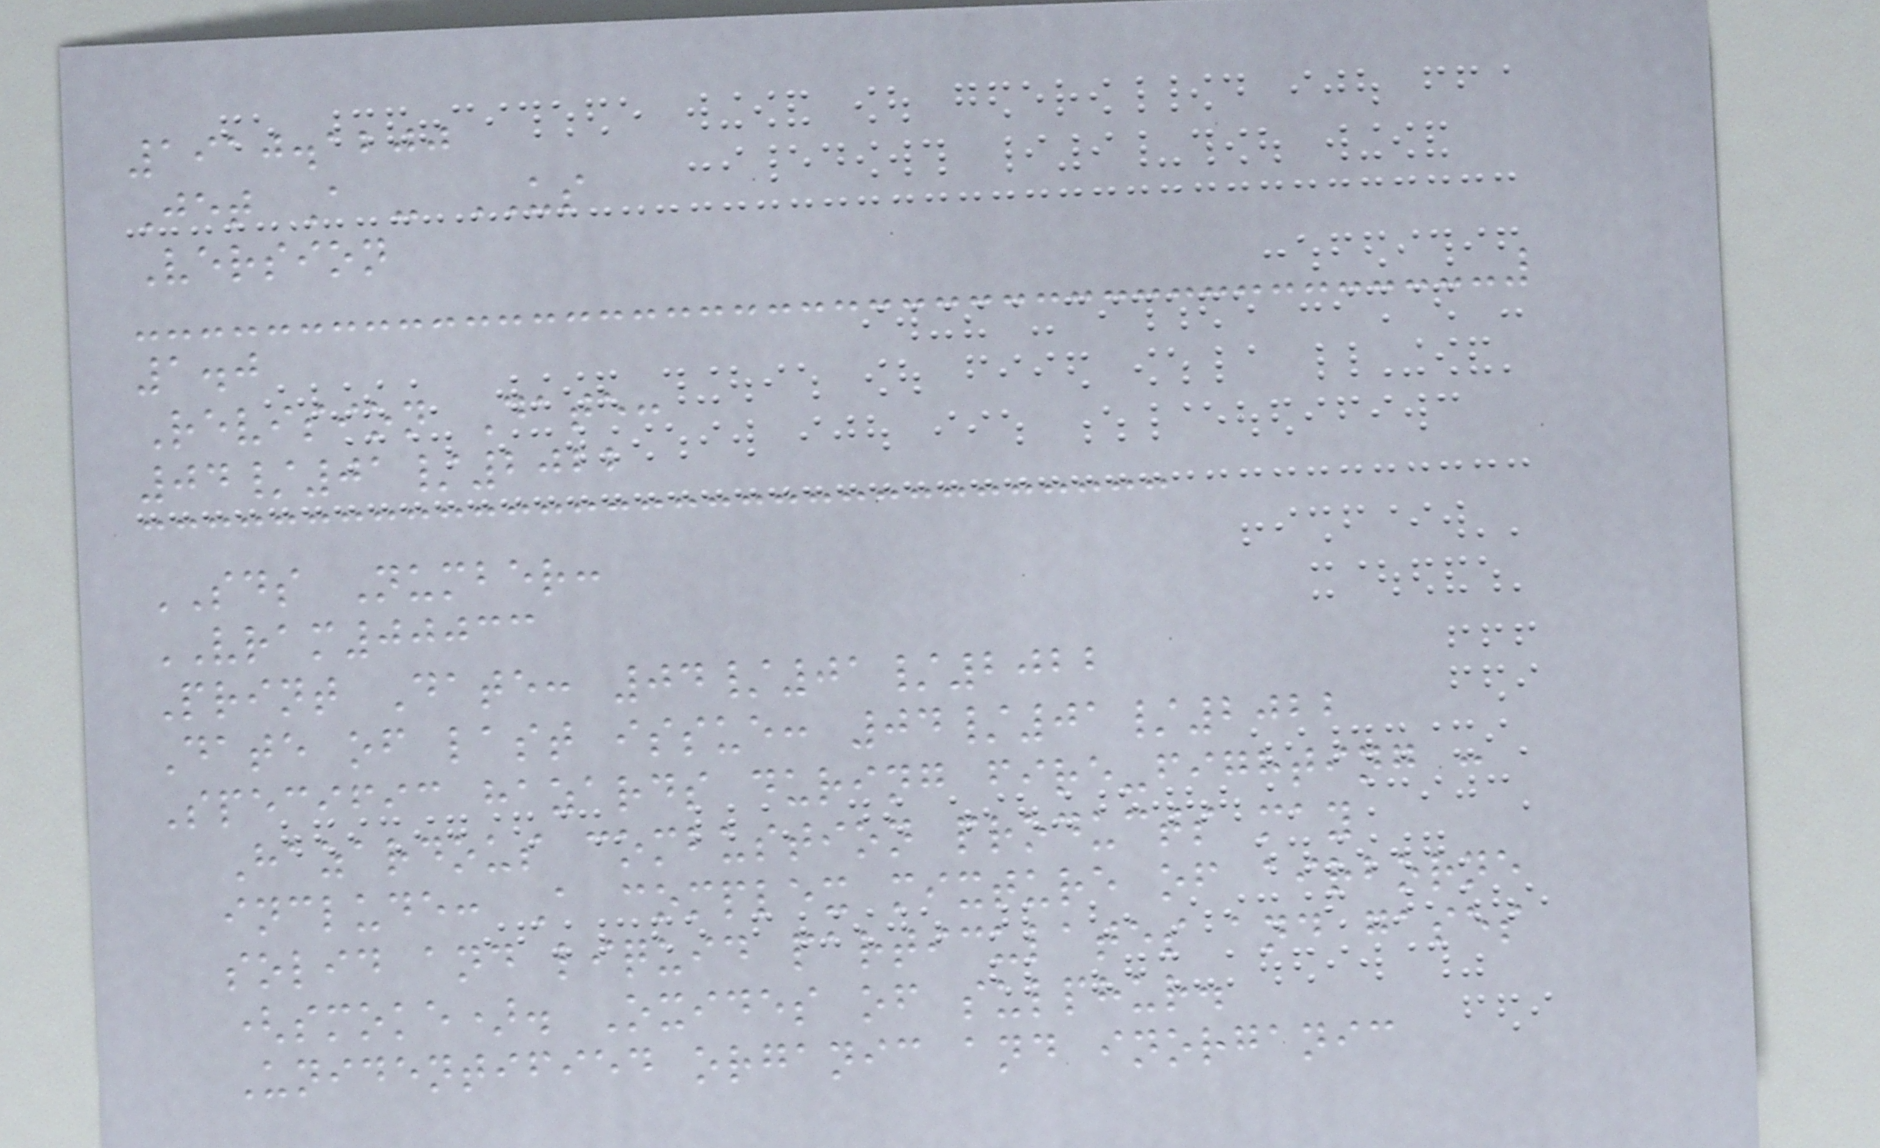1910.1200
Jet A - US
Version
1.0
Revision Date:
04/01/2022
SDS Number:
VRAM00033
Print Date: 04/01/2022
Date of last issue: 04/01/2022
Specific hazards during fire-fighting :
Hazardous combustion products may
include: A complex mixture of airborne
solid and liquid particulates and gases
(smoke). Oxides of sulphur.
Unidentified organic and inorganic
